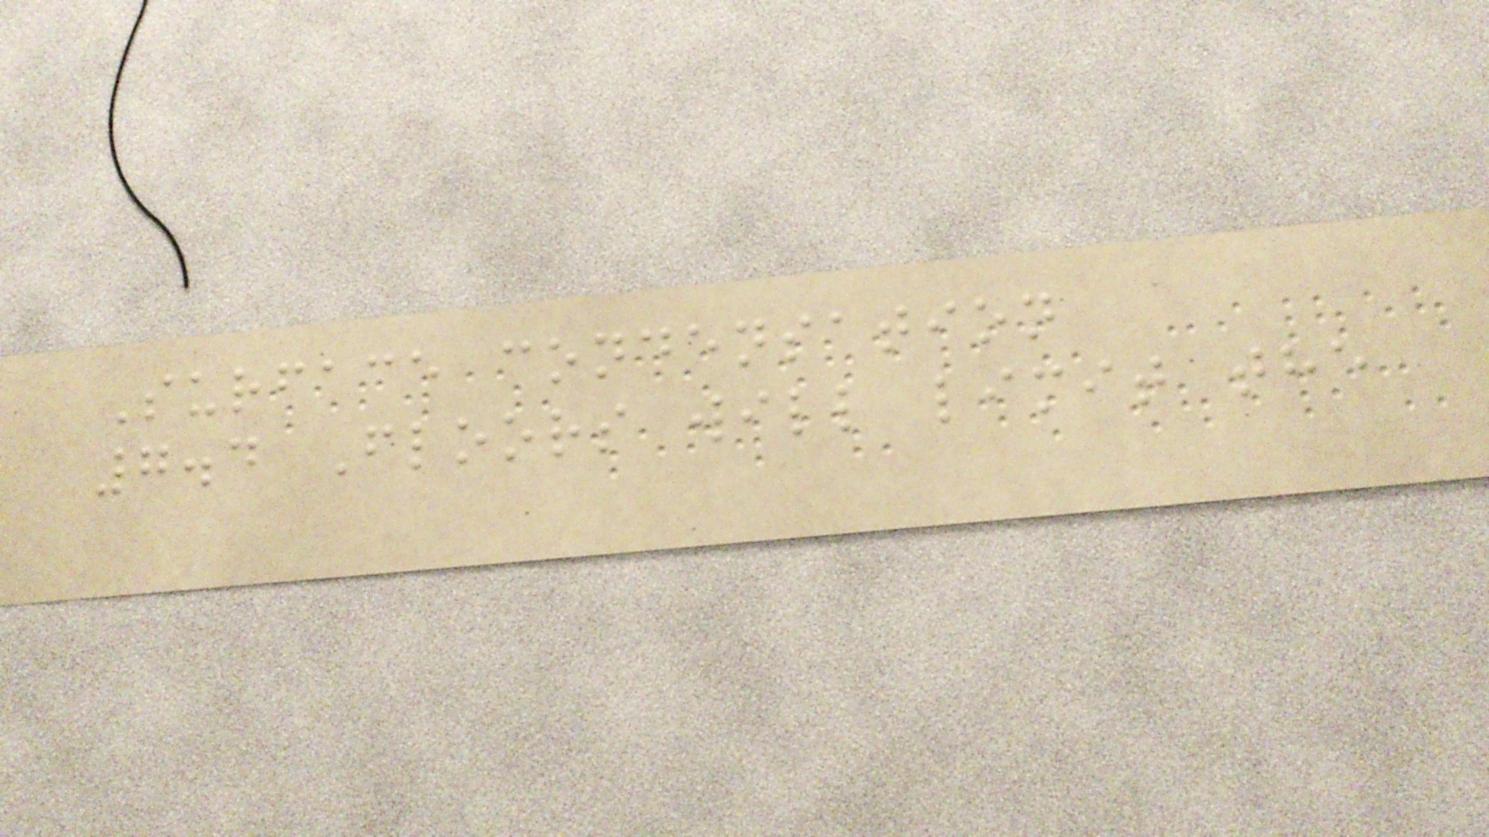Surface condensation
7.4 Floors will limit the
